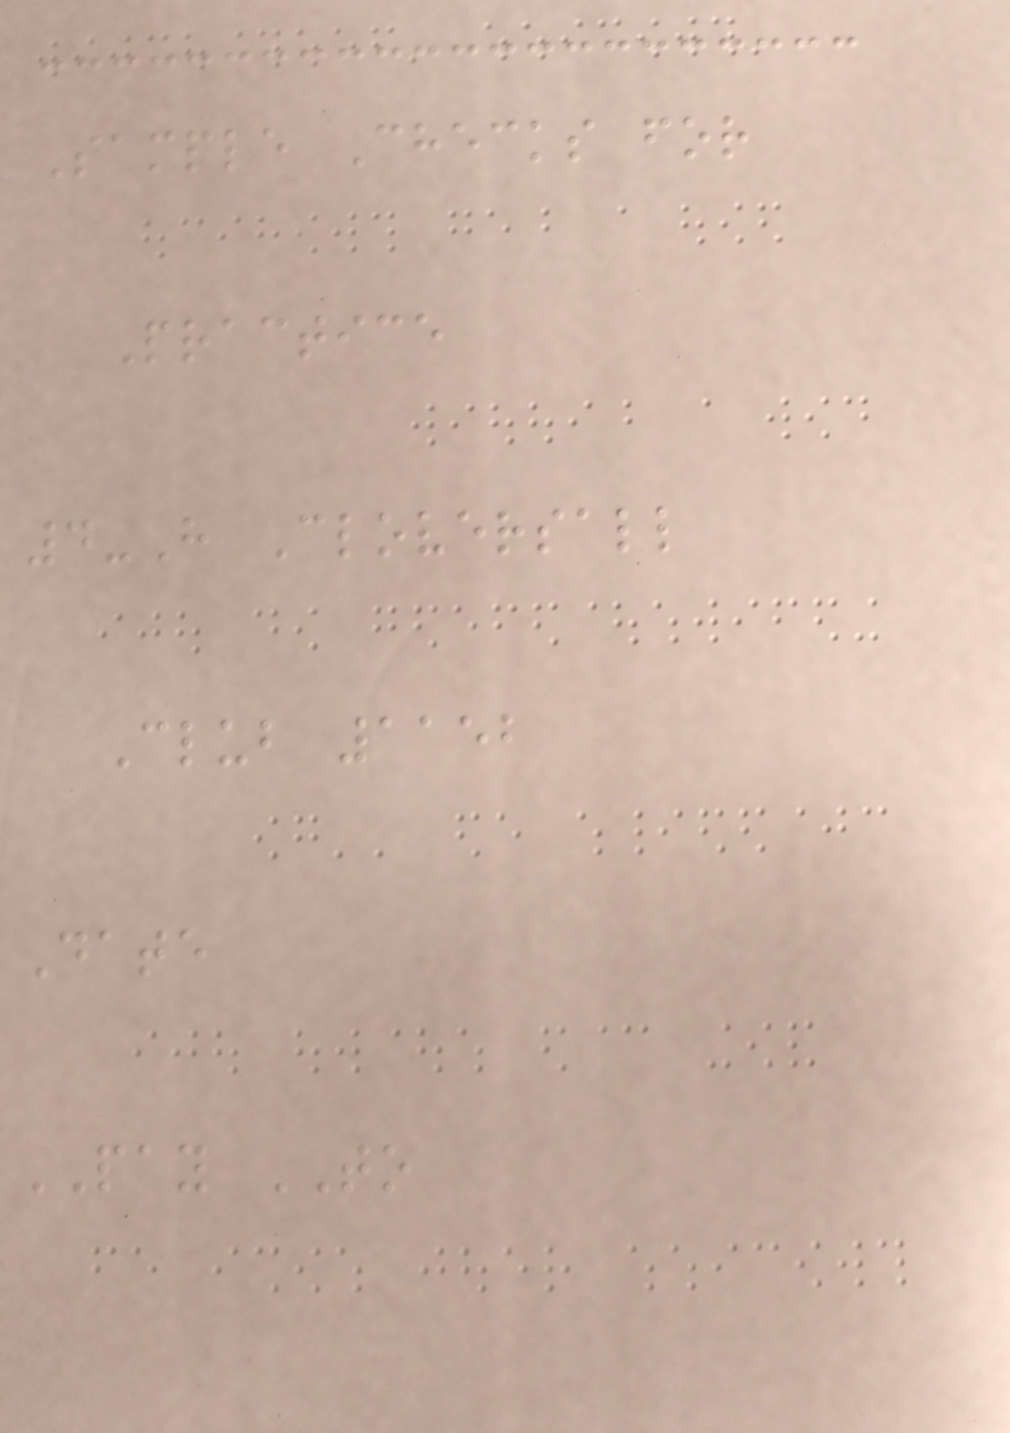Sample Checks for
Practice
4-H Cloversall
Club 1152
Date
PAY TO
